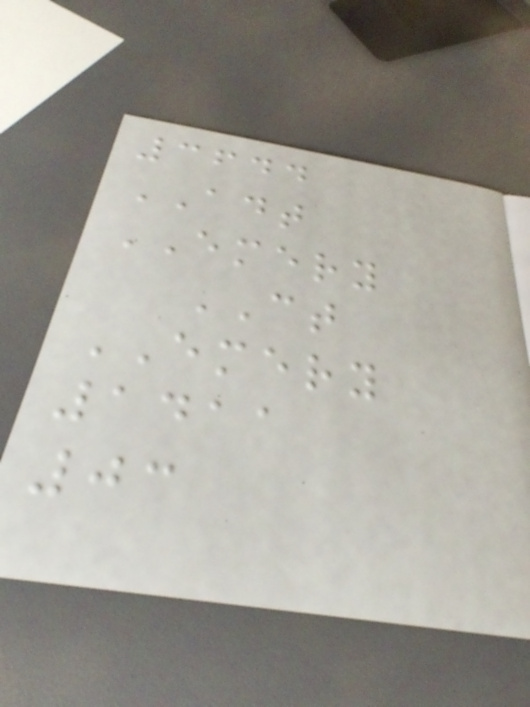3644
ADT
EMERY
CT
EMERY
1411
03
